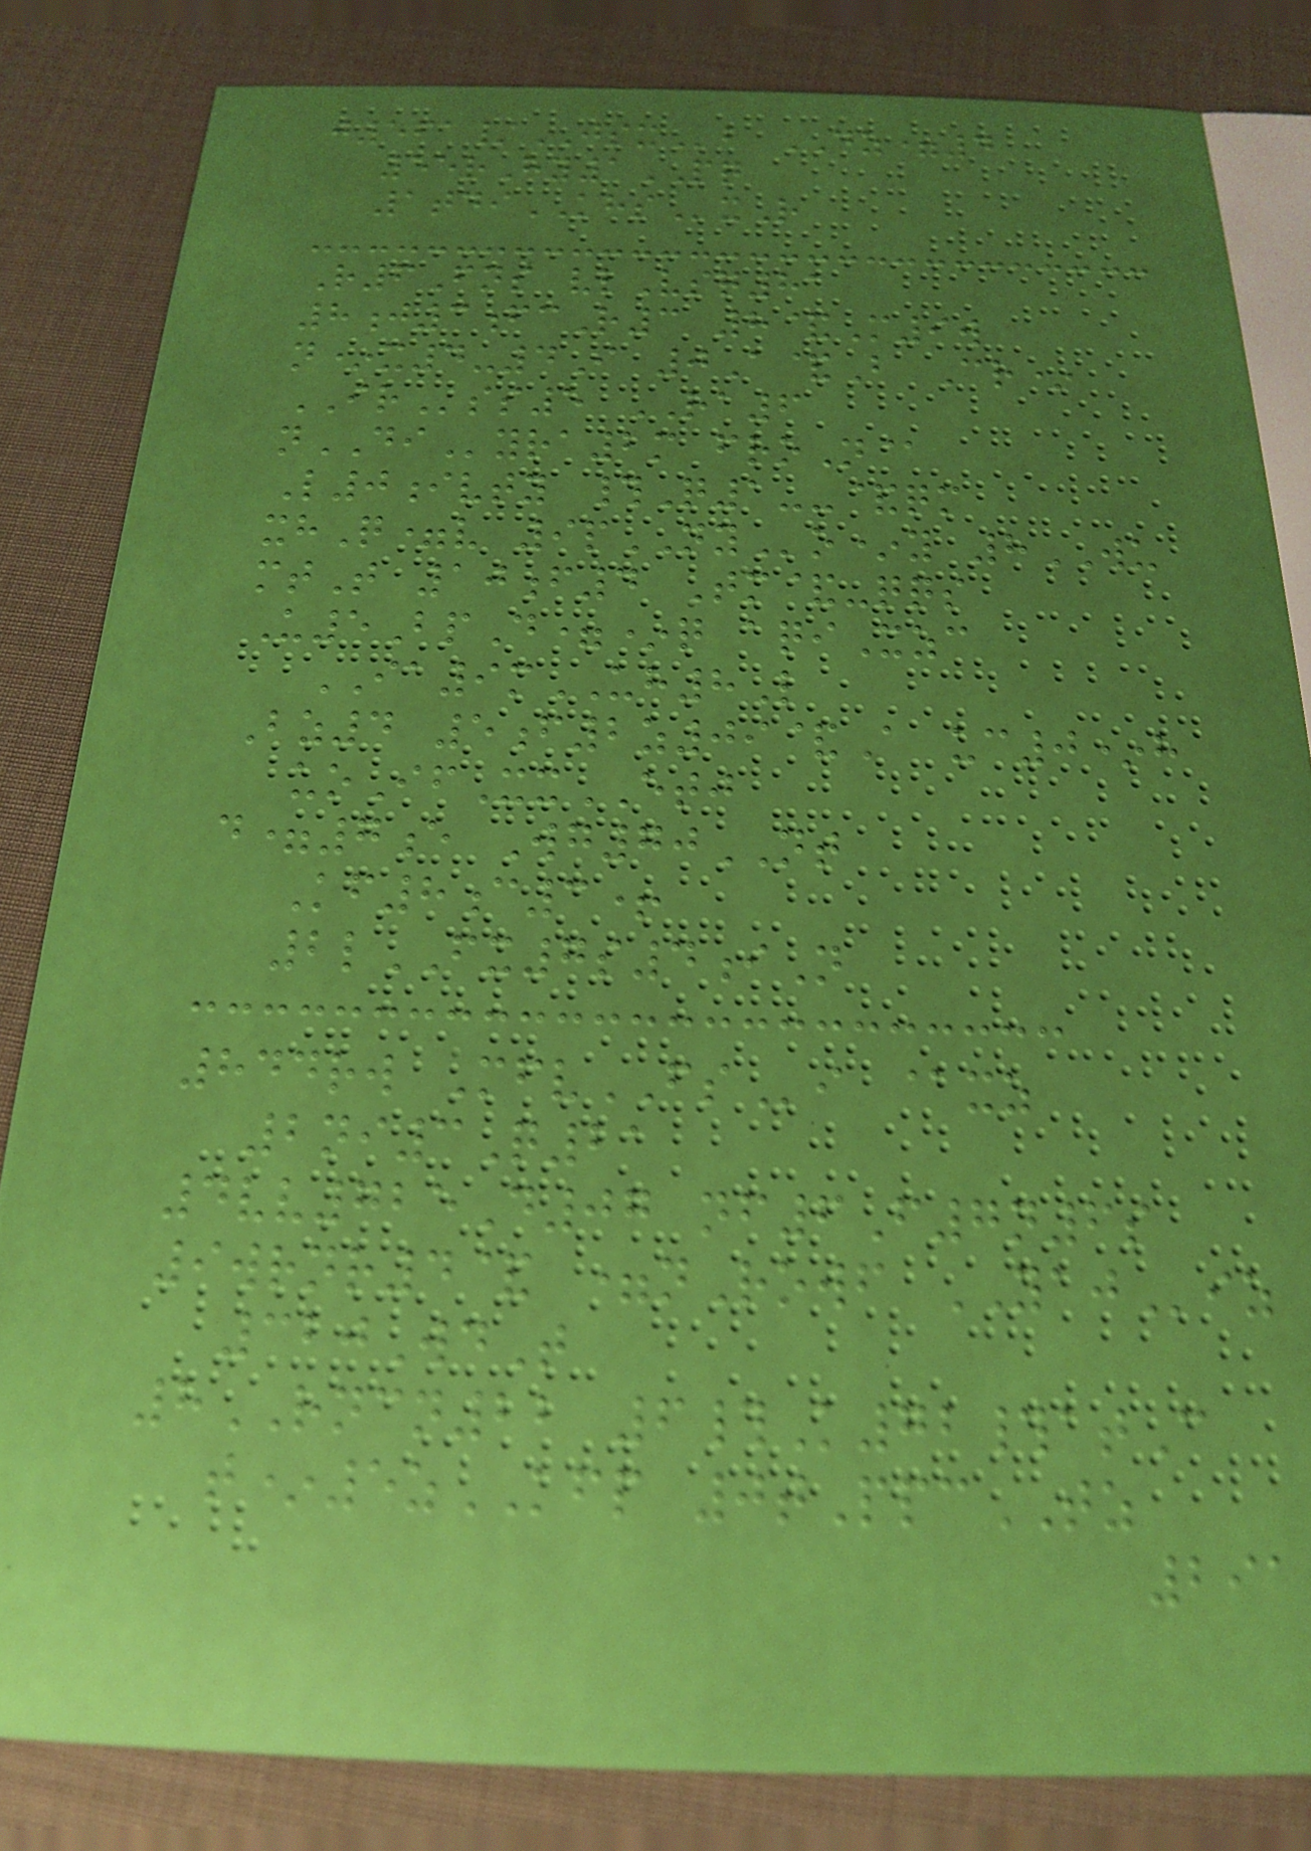j561/JSXb DZ=4
55rHy1PQ
1tdiKHSxR
R6Fns vlVsq81
8j3fcR3 8&M9w
n*x4-4I 0A&B Cr*
IRss5 RA6
nDIyra2m froN@
L0ivty #Q1--&qm
xhQ=v 9pNYo*y 8WU
mtT 10f4 Tm&-qqs
U5BpD=*q aqiXzc
IA9mUH8L
Bz4 5f2z09&A uc0*h
uoIfXxETJ
d=7e Wg70NT
Kf8c3+
2lFX7s4iN
844rw MfvFSi @xz
2ni3Q21
4vv725D07 nf6F7n6s
9wrnr4& =nRowf YAJiz
320WdT
8RNCN22 6#K72#atC
t*5zKFP 0tPpcTZ
291
